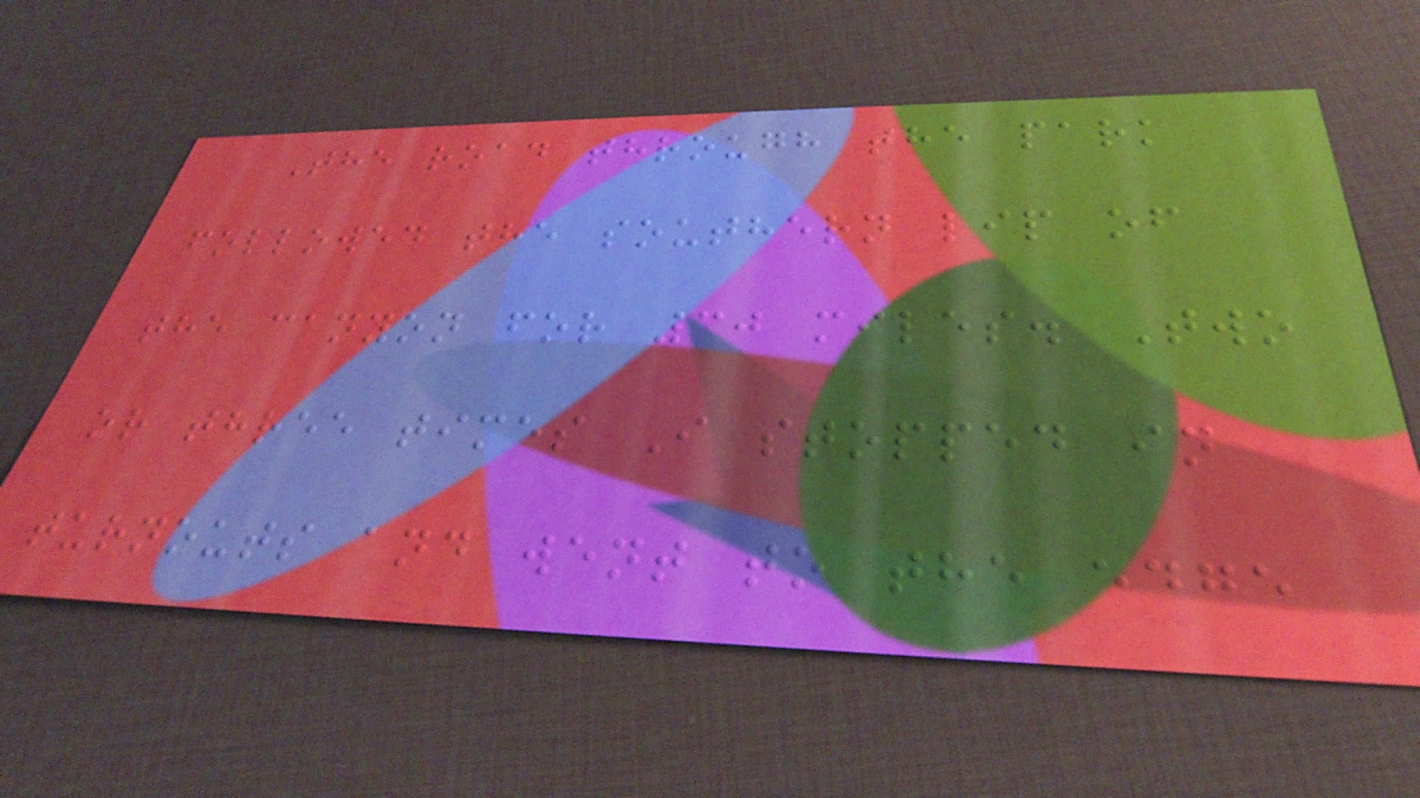The road through the park
followed the southern lip of
the canyon for 30 miles. Two
or three times I stopped in
turnouts and went to the edge
